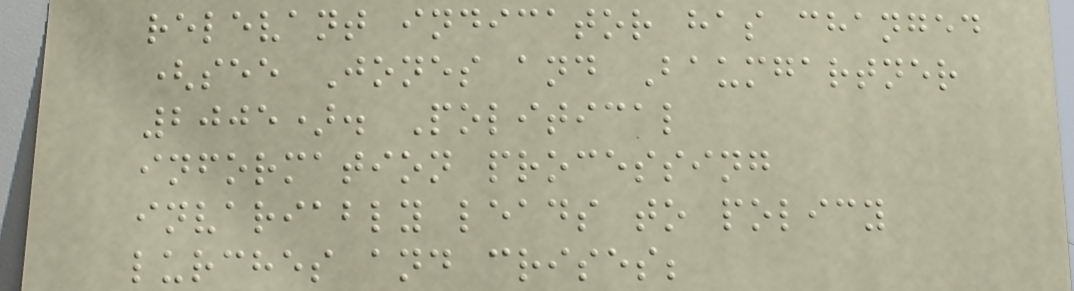relevant indicator has changed
(see Jones and Baumgartner
2005). Political
information processing
invariably leads to policy
lurches and crises;
